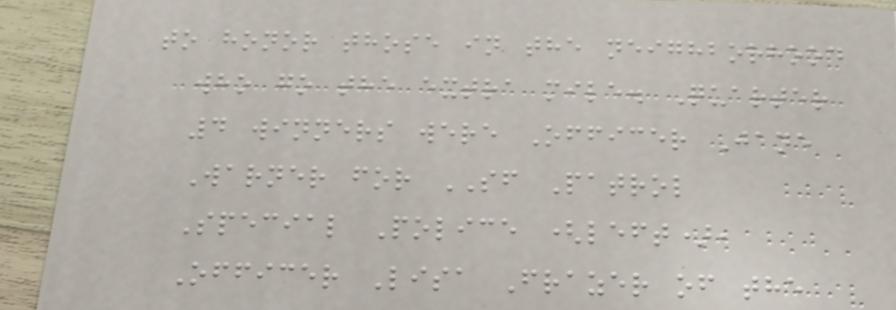to honor those in the neighborhood
who go the extra mile. Quarter
4 winners were Officer Jane
Warner for SF Patrol
Special Police (left),
Officer Lisa Frazer of the
